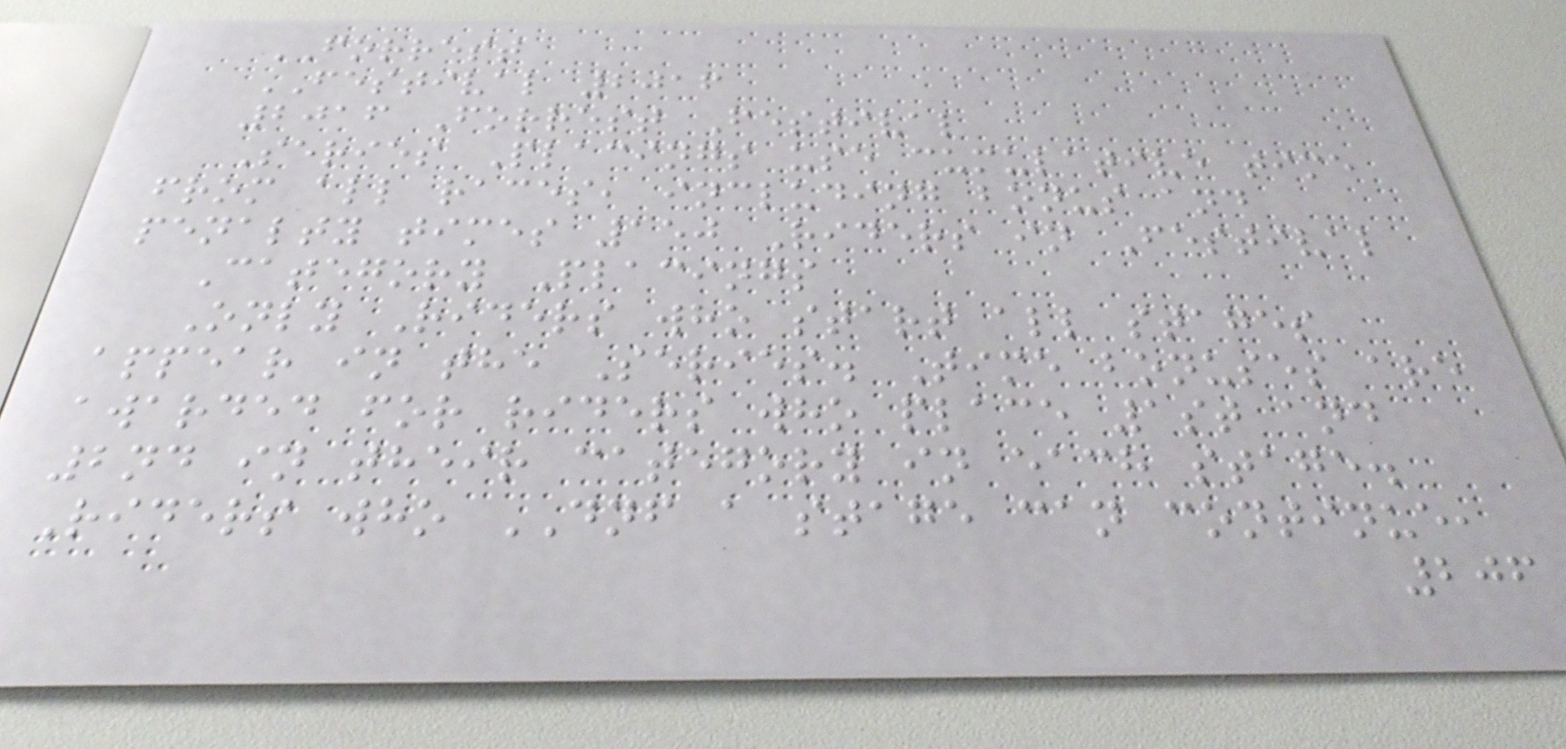FORREST
FESTIVAL 2016
2016 Forrest Festival
Series Placings use cumulative time
from all races, including bonus and
penalty times 150 Riders in Festival
Category Placings
Only Riders who start all stages
appear in the Series. Time bonuses are
awarded for riders who place 1st and
2nd in their category in each stage.
Riders who DNF a stage can continue,
206
